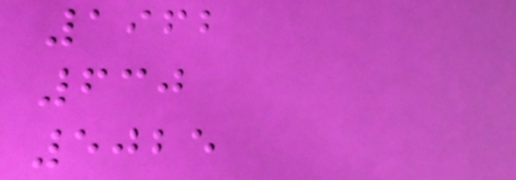1962
630
5025
